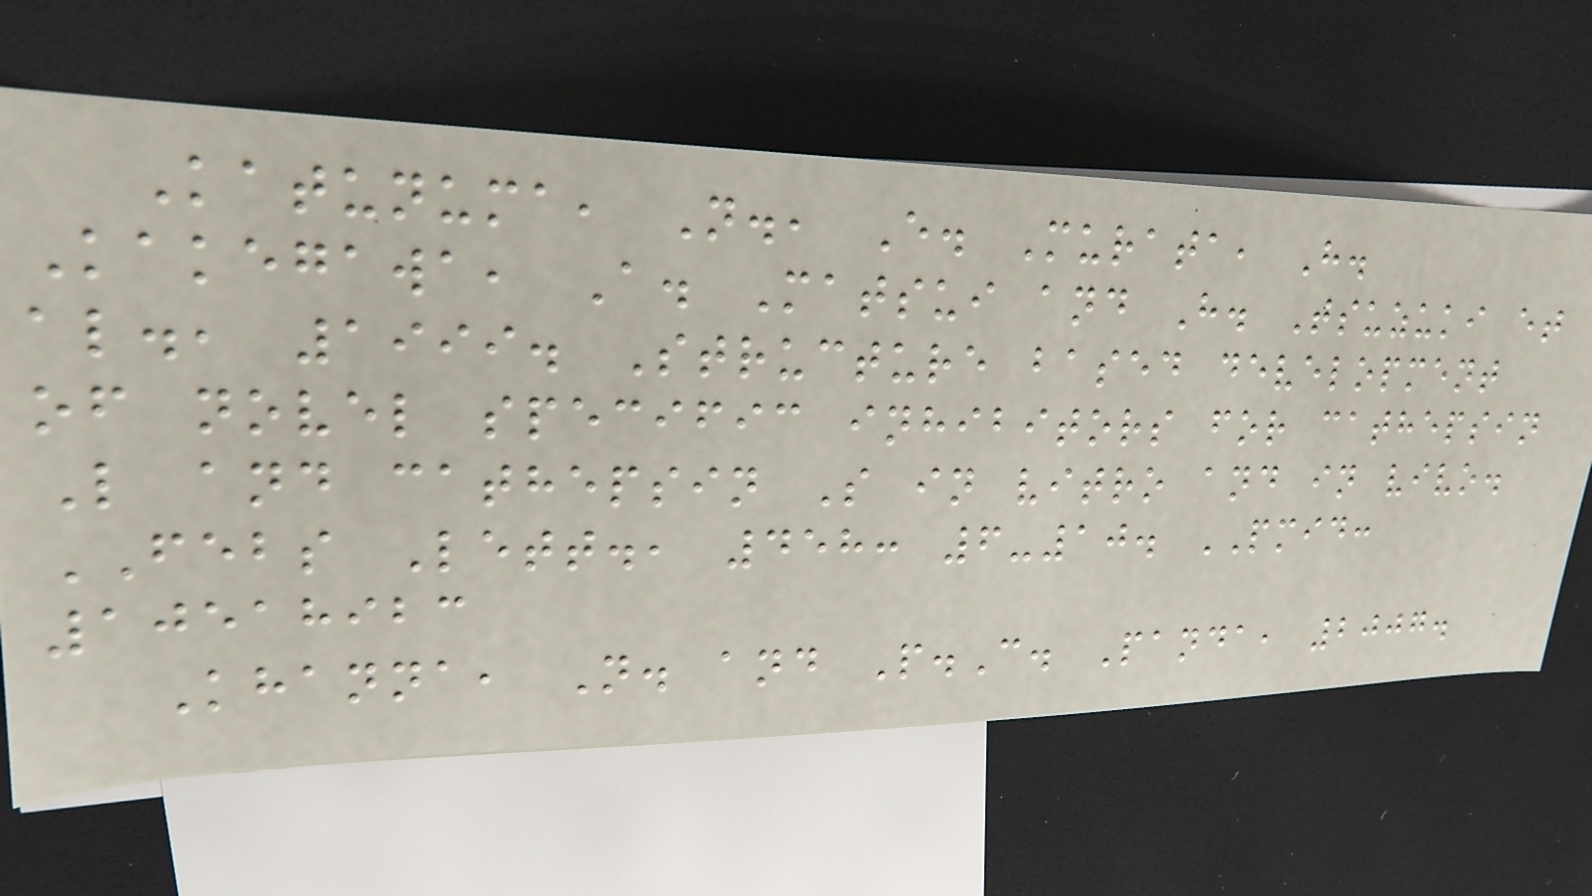Katunuma, N., E. Murata, H.
Kakegawa, A. Matsui and H. Tsuzuki et
al., 1999. Structure based development
of novel specific inhibitors for cathepsin
L and cathepsin S in vitro and in vivo.
FEBS Lett., 458: 6-10. PMID:
10518923
Khanna, N. and P.C. Panda, 2007.
